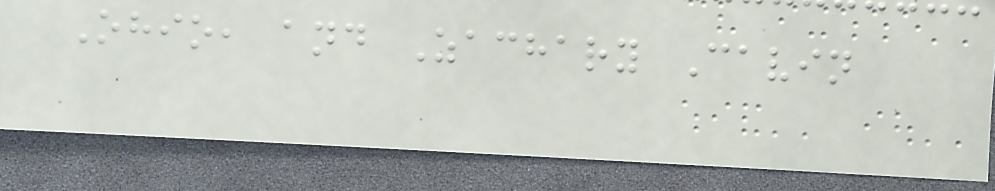Ohio, and Zachary Cavin
